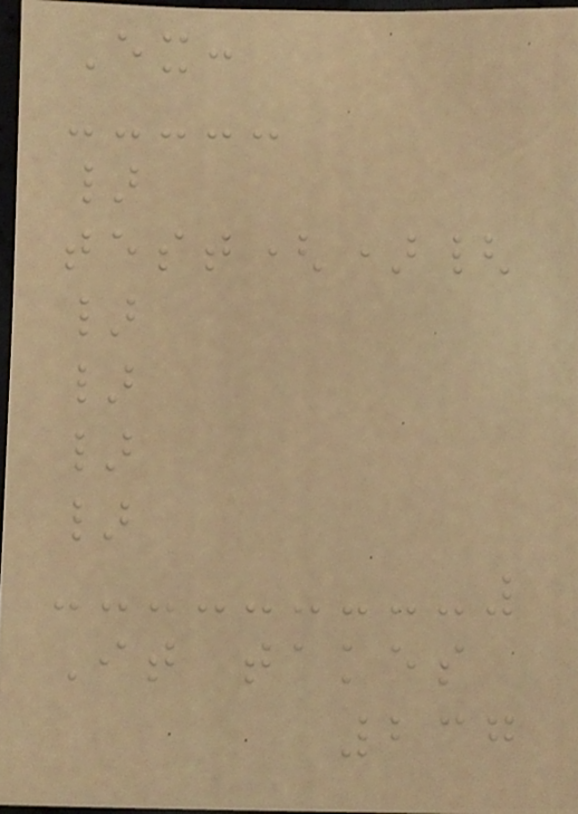Ex:
}
test(){
}
}
}
}
It takes
237
